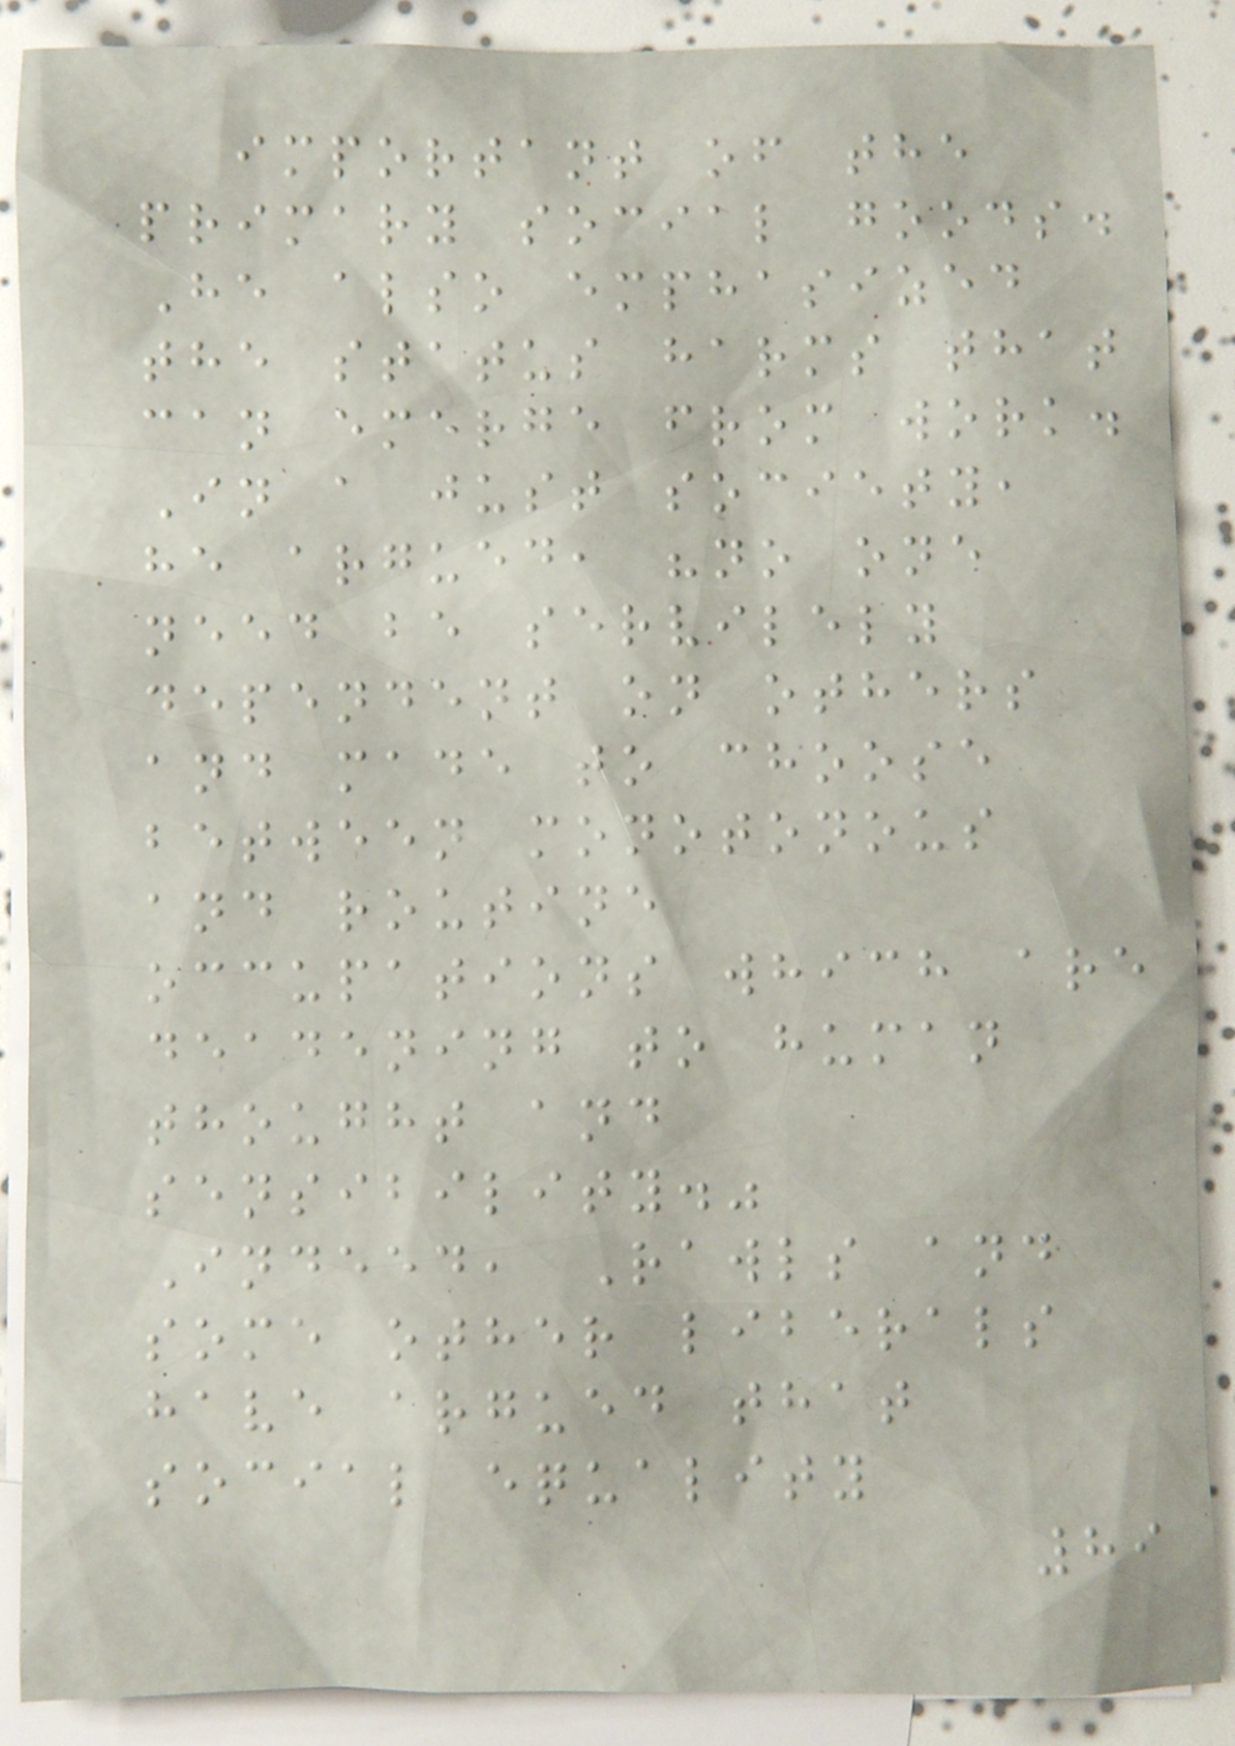important of the
primary social goods.
He also emphasized
the status harms that
can emerge from work.
In a just society,
he argued, "no one
need be servilely
dependent on others
and made to choose
between monotonous
and routine
occupations which are
deadening to human
thought and
sensibility."
Indeed, Rawls and
some other liberals
have argued that
social equality
89
